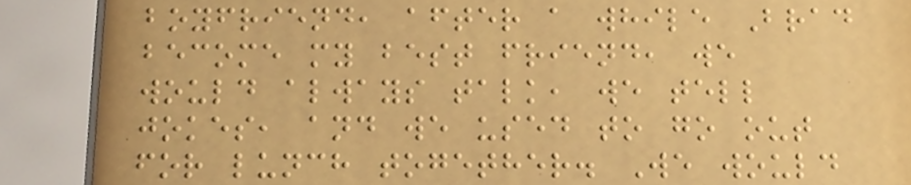boyfriend, after a while Brad
become my best friend, we
would always talk, we tell
jokes, and we used to go out
for lunch together. We would
